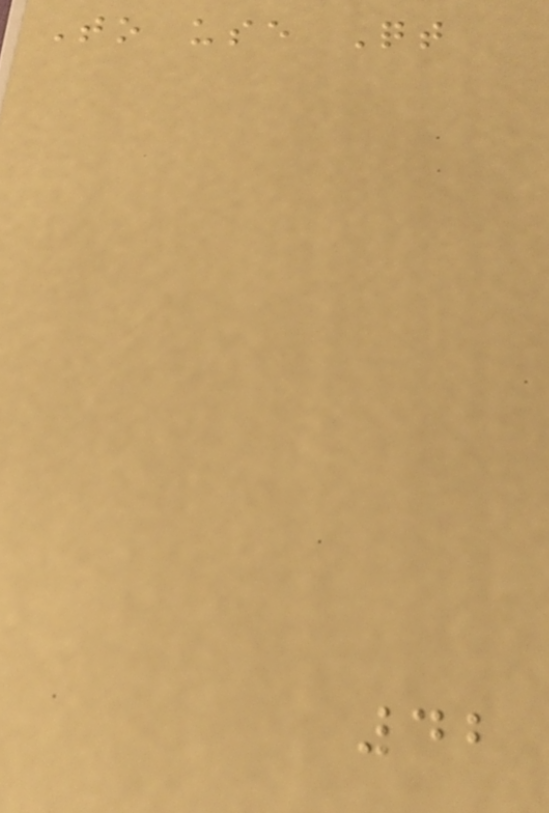To use Qt
42
